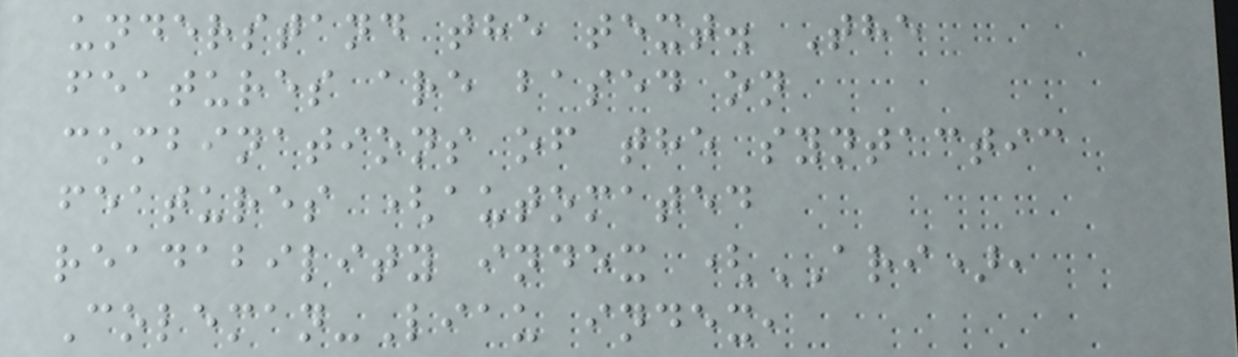understand the text. The
features are based on
combinations of the syntactic
features (automated
readability index (ARI),
Coleman-Liau index,
